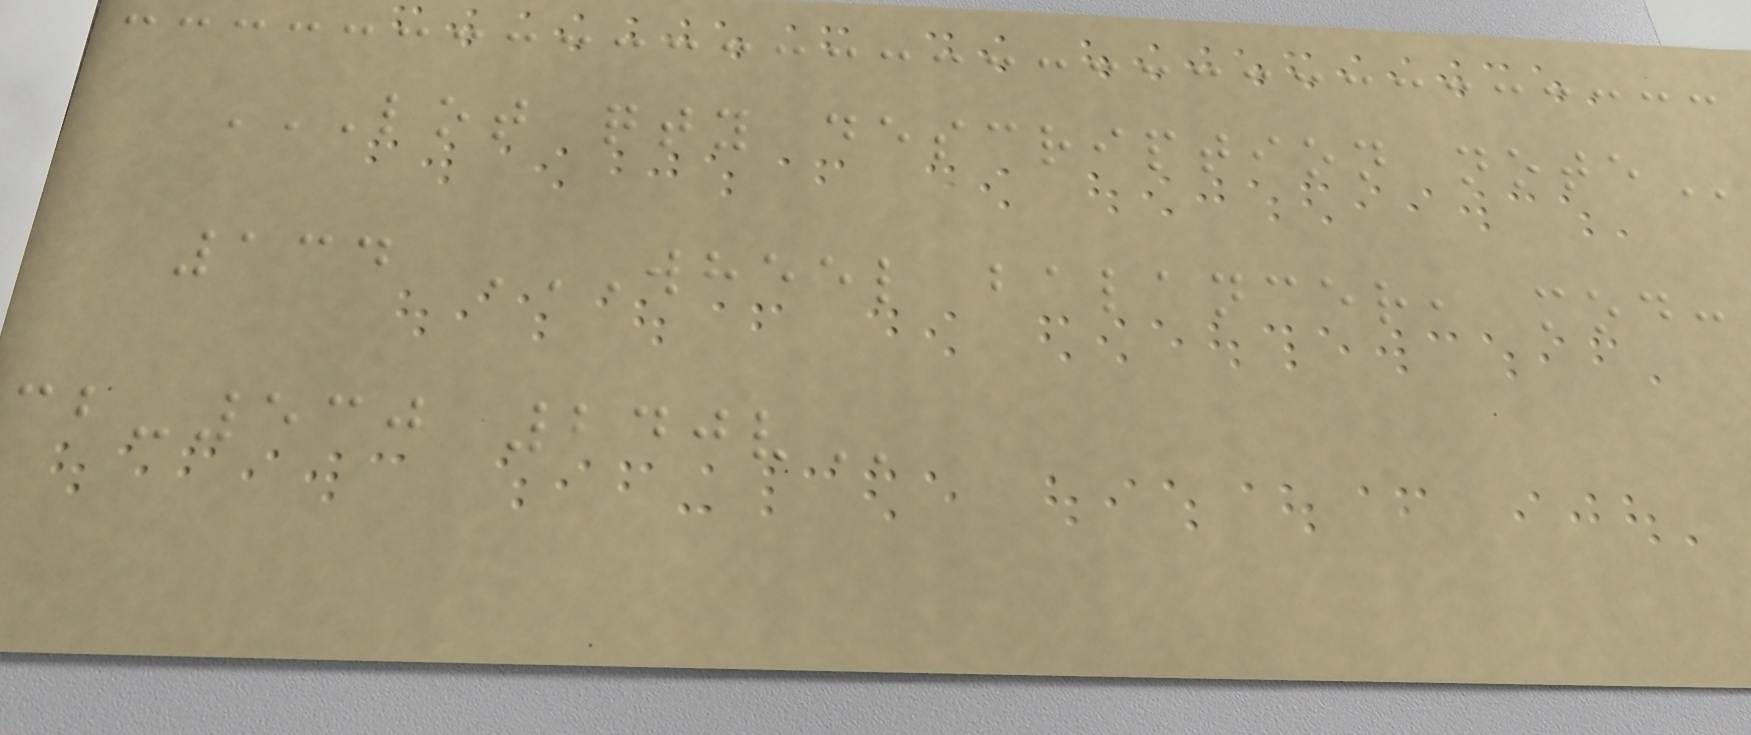LOT QTY DESCRIPTION NOTE
134 WHEEL BALANCER, MOD:
CB-530 240V
